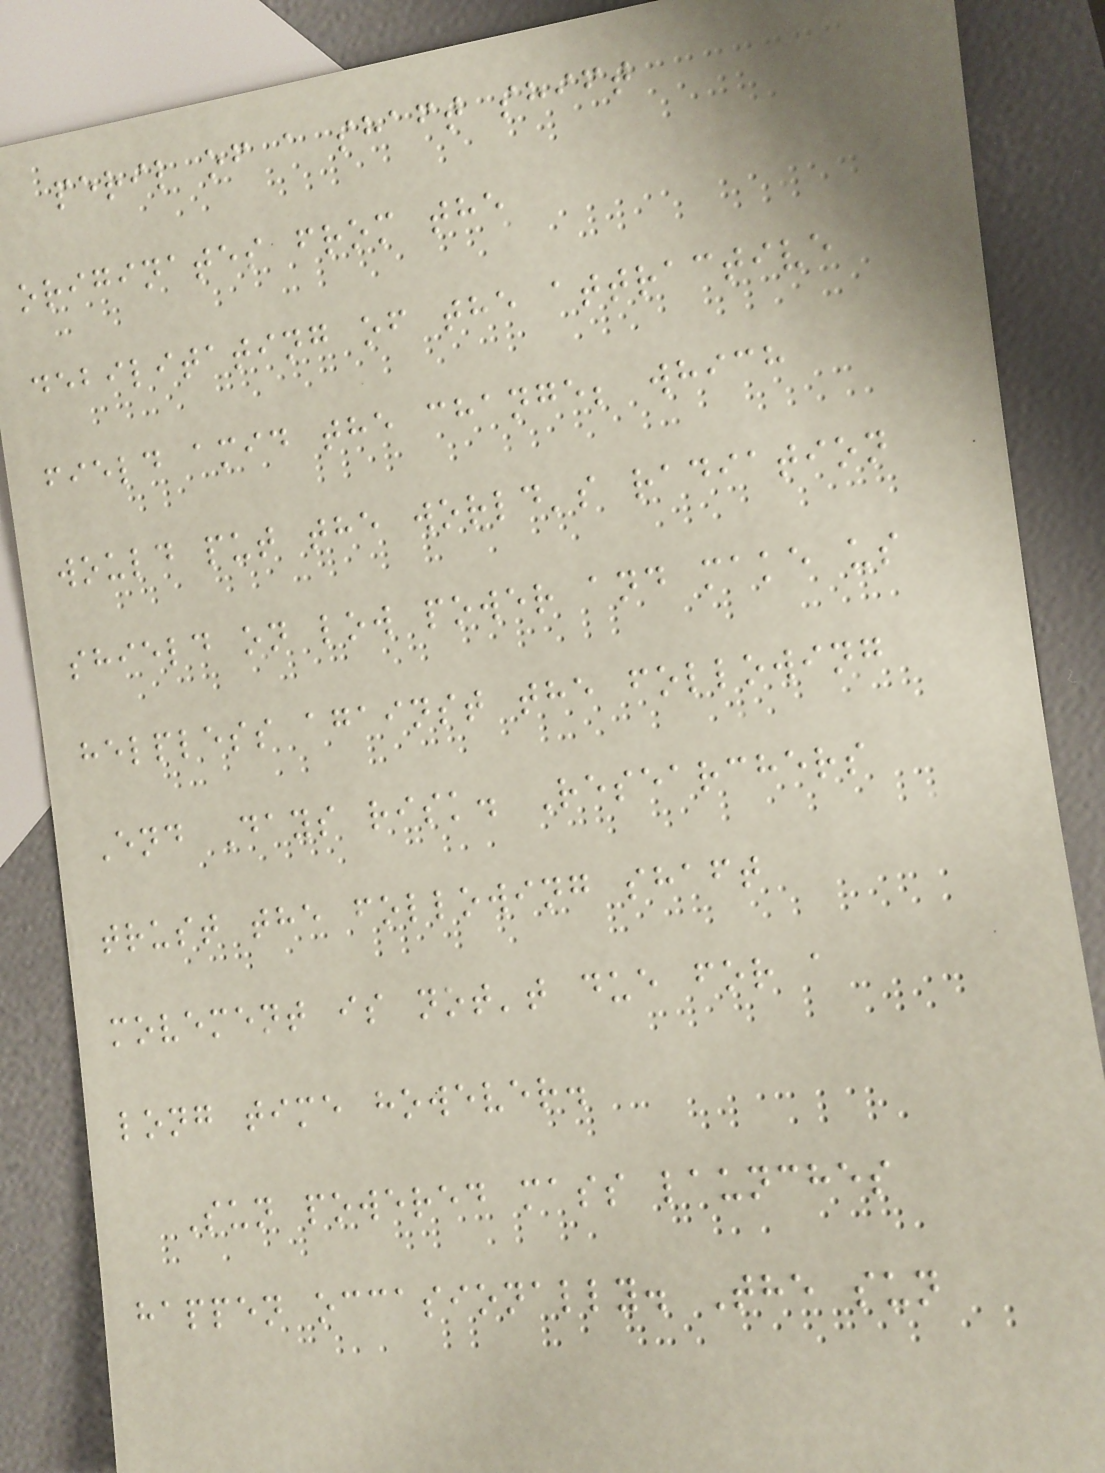peril of a shaft shift
originates from the
debilitating of the attractive
field amid the change; which
would put the world's radiation
shield on low power and make us
helpless against the following
End Days risk. Researchers
trust the following shaft
movement is not't due for a
long time however.
Sun powered mass launches
happen occasionally. The sun
